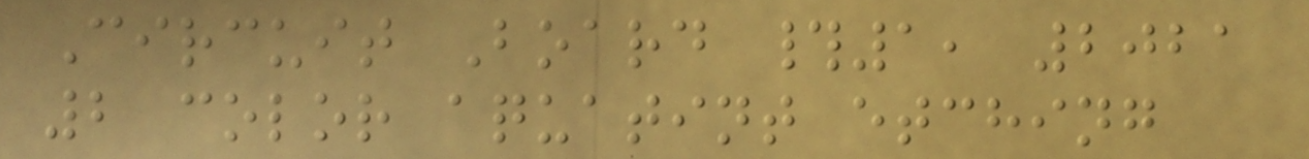Circuit Board #1, 2021
2 color aquatint etching
